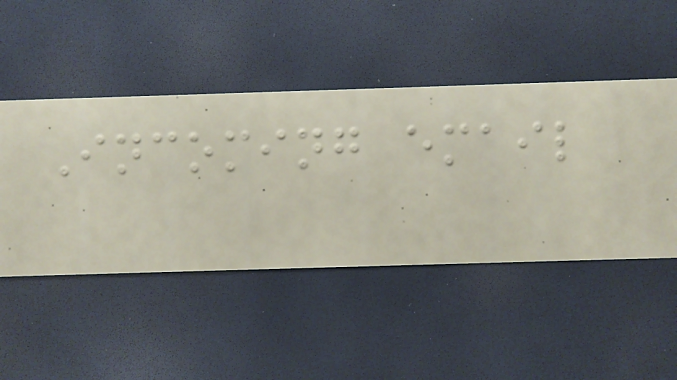Incoming email
